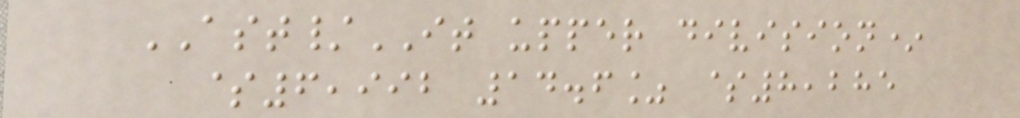AST/IT upper division*
$6,992 14.6% $8,285
